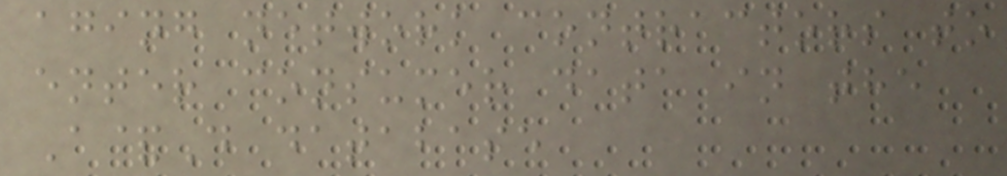aging network contractors to
enter consumer data in the
A&D database
